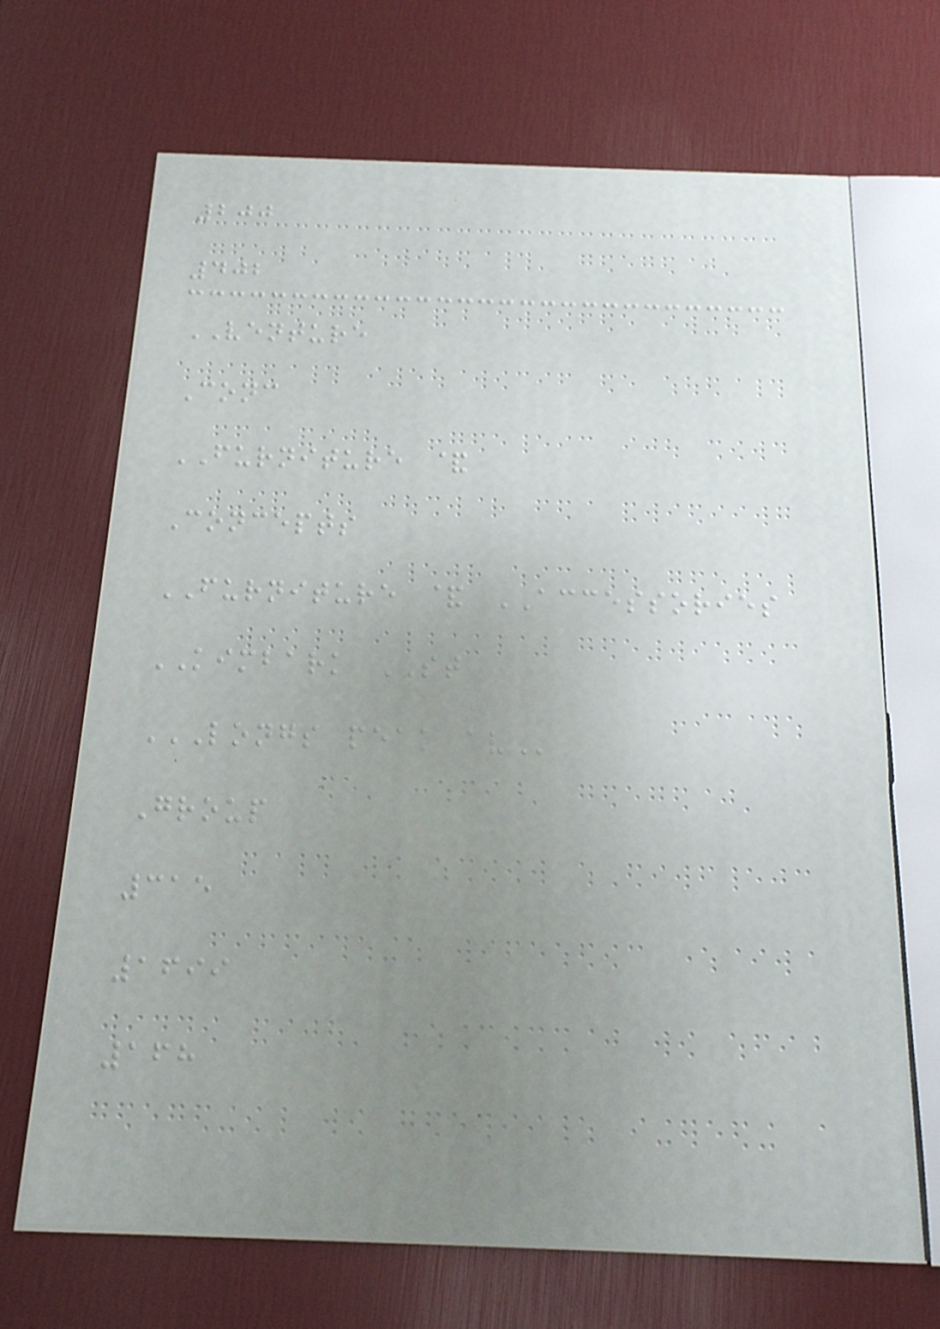200
402
VENTURE
Conc
FURNITURE &
Concepts
FURNITURE & ACCESSORIES
KIMBARK ST
LONGS PEAK AV
Group
315
1699
168
